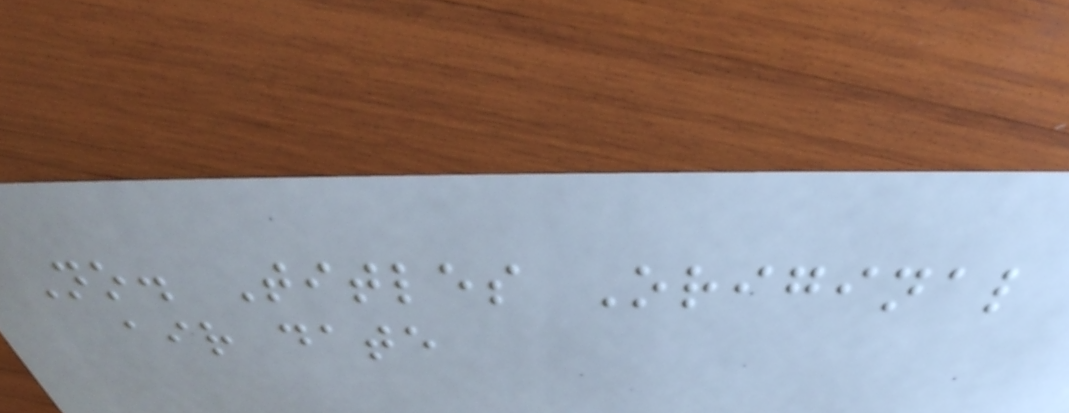No. Titles Original
air date
